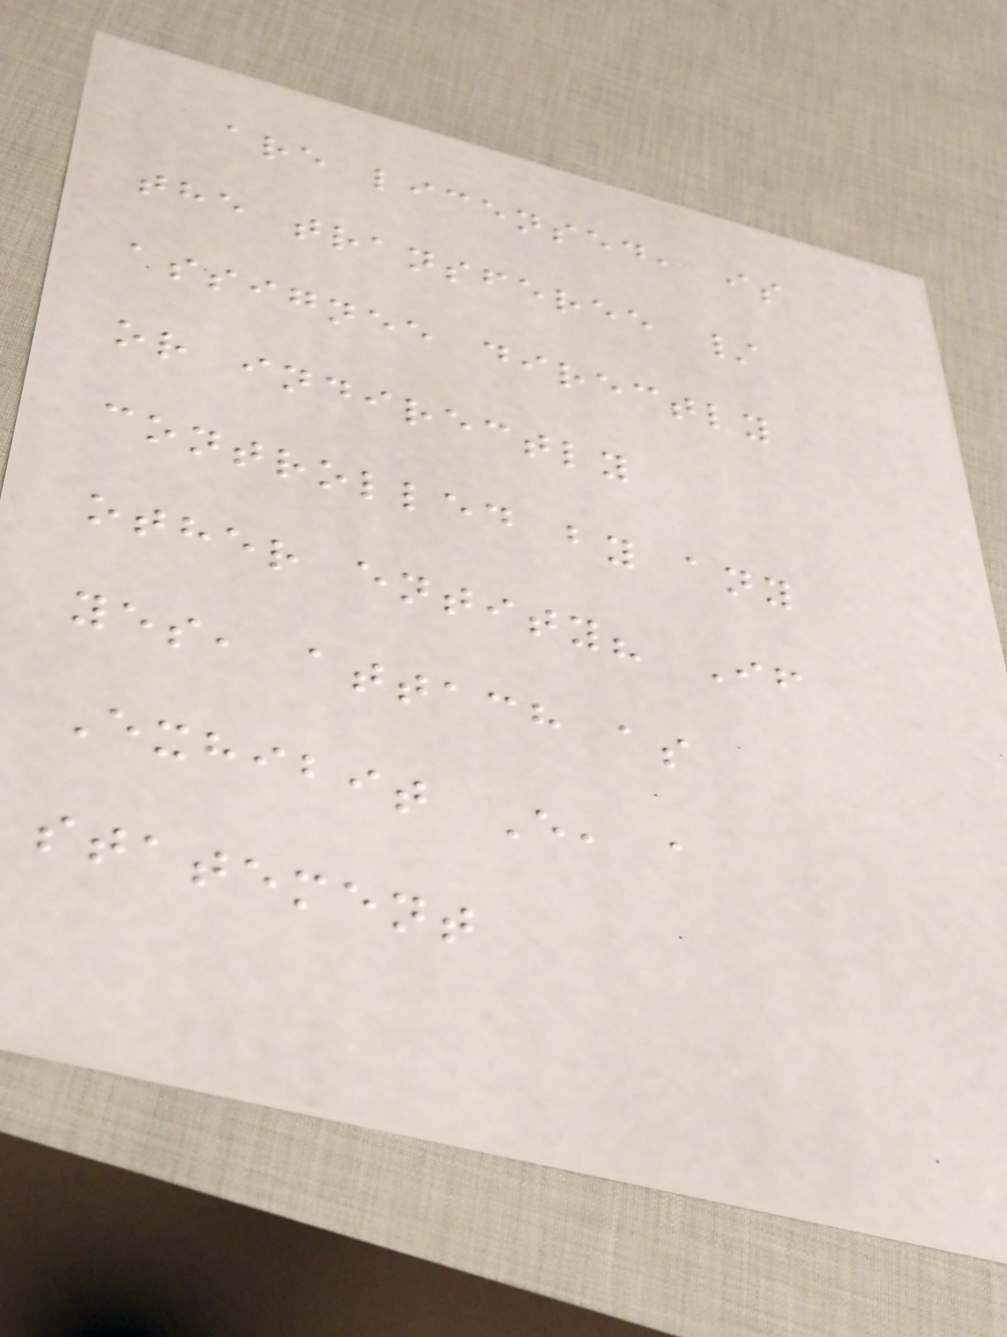are licensed, is
the transferee /
assignee directly
or indirectly
controlled by any
other entity? If
yes, attach as
Exhibit E, a
statement
